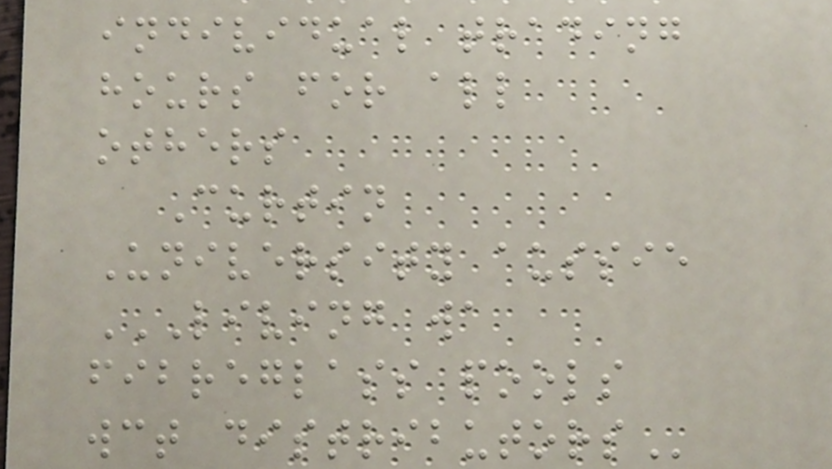individual trading
hours for all
others
Curtin
University aussie
LIVING WA
FIBREGLASS POOLS
WCT DISTRIBUTORS
